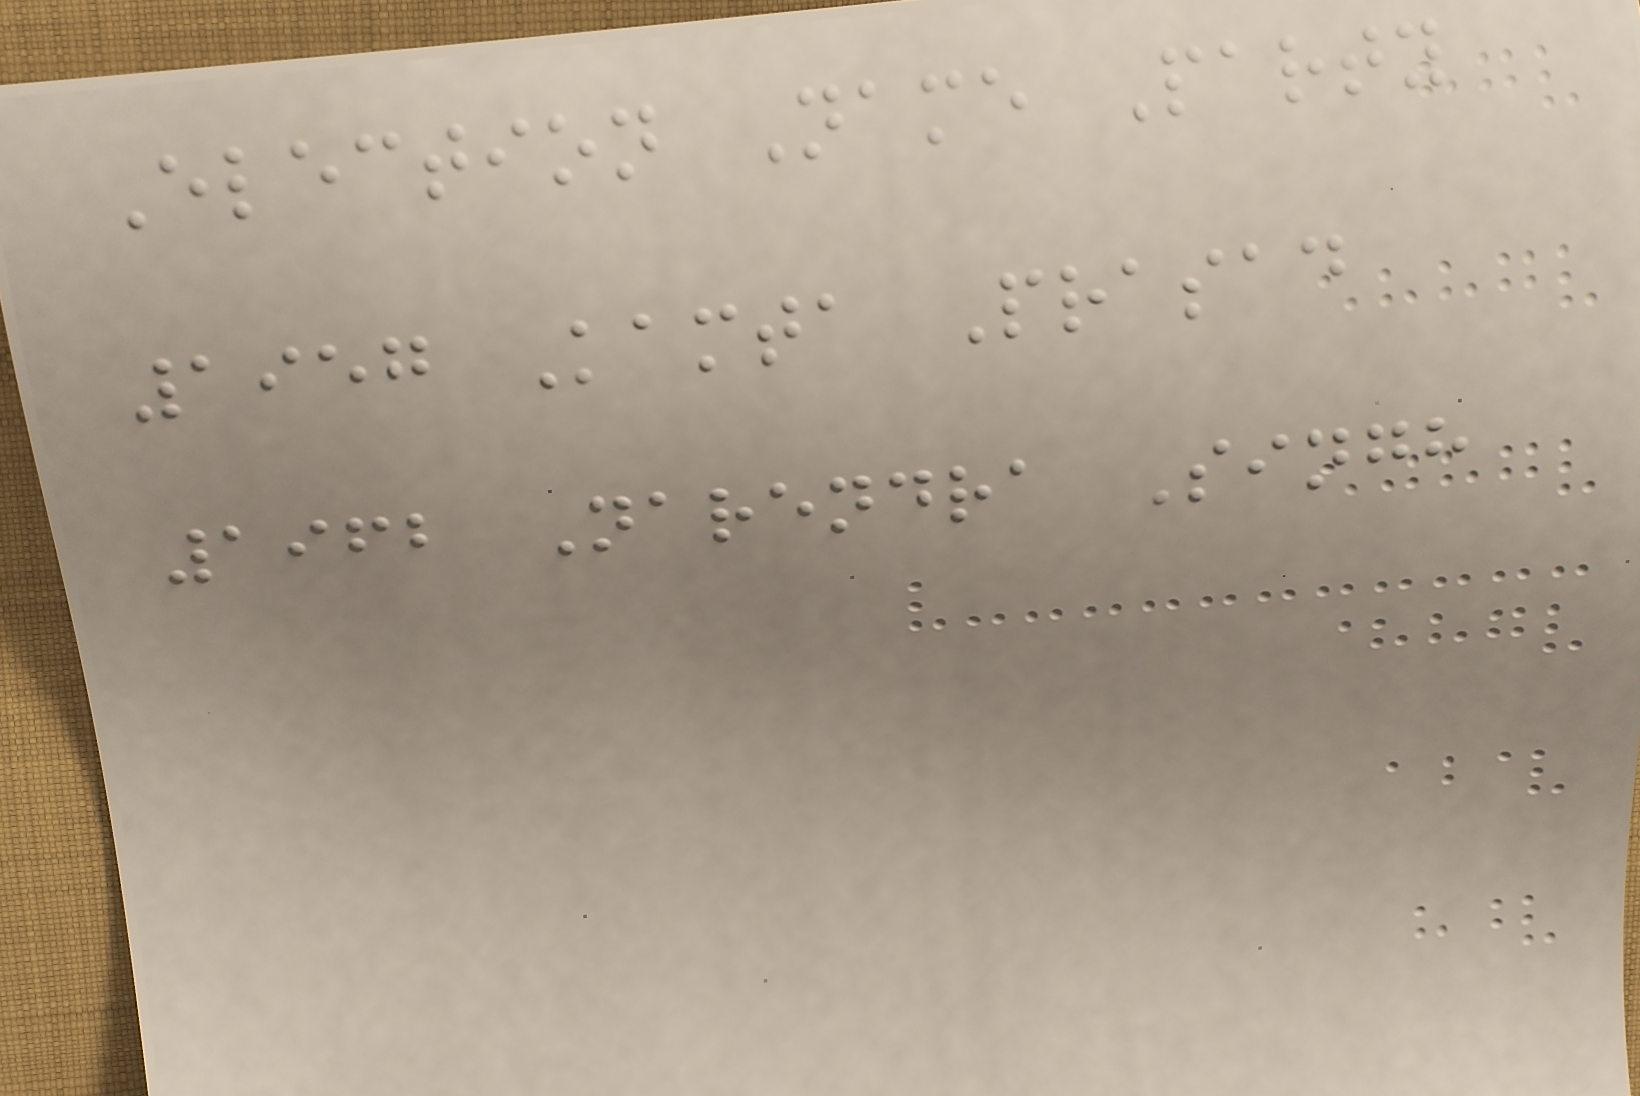Election Name Party
1957 Kamta Prasad
1962 Narendra Singh
